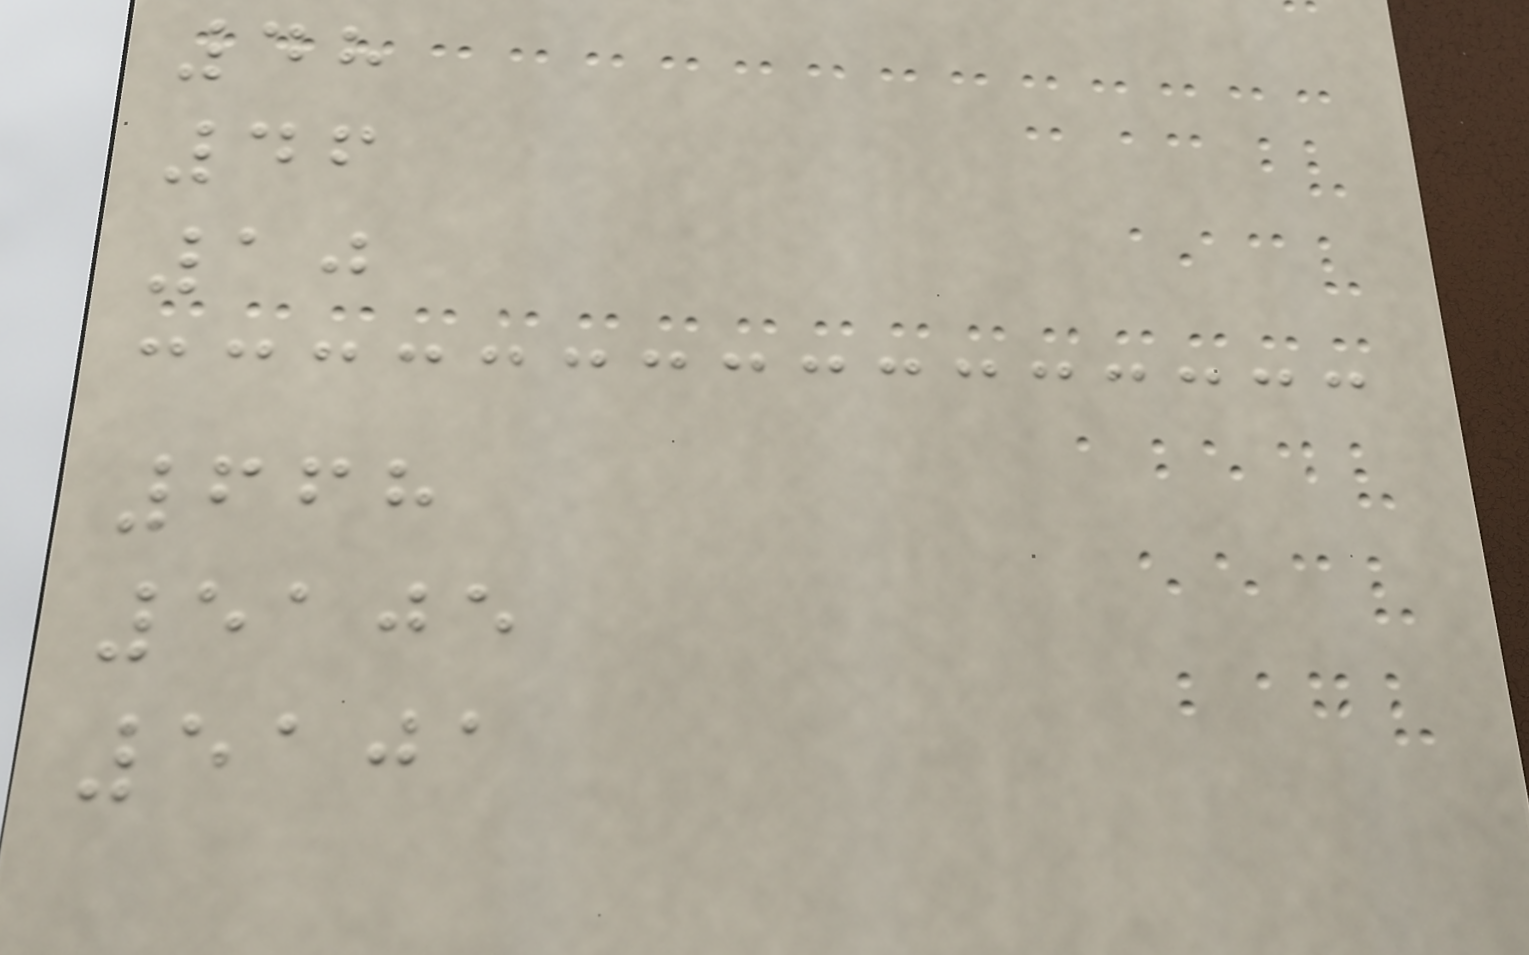48
46
10
668
5105
5101
